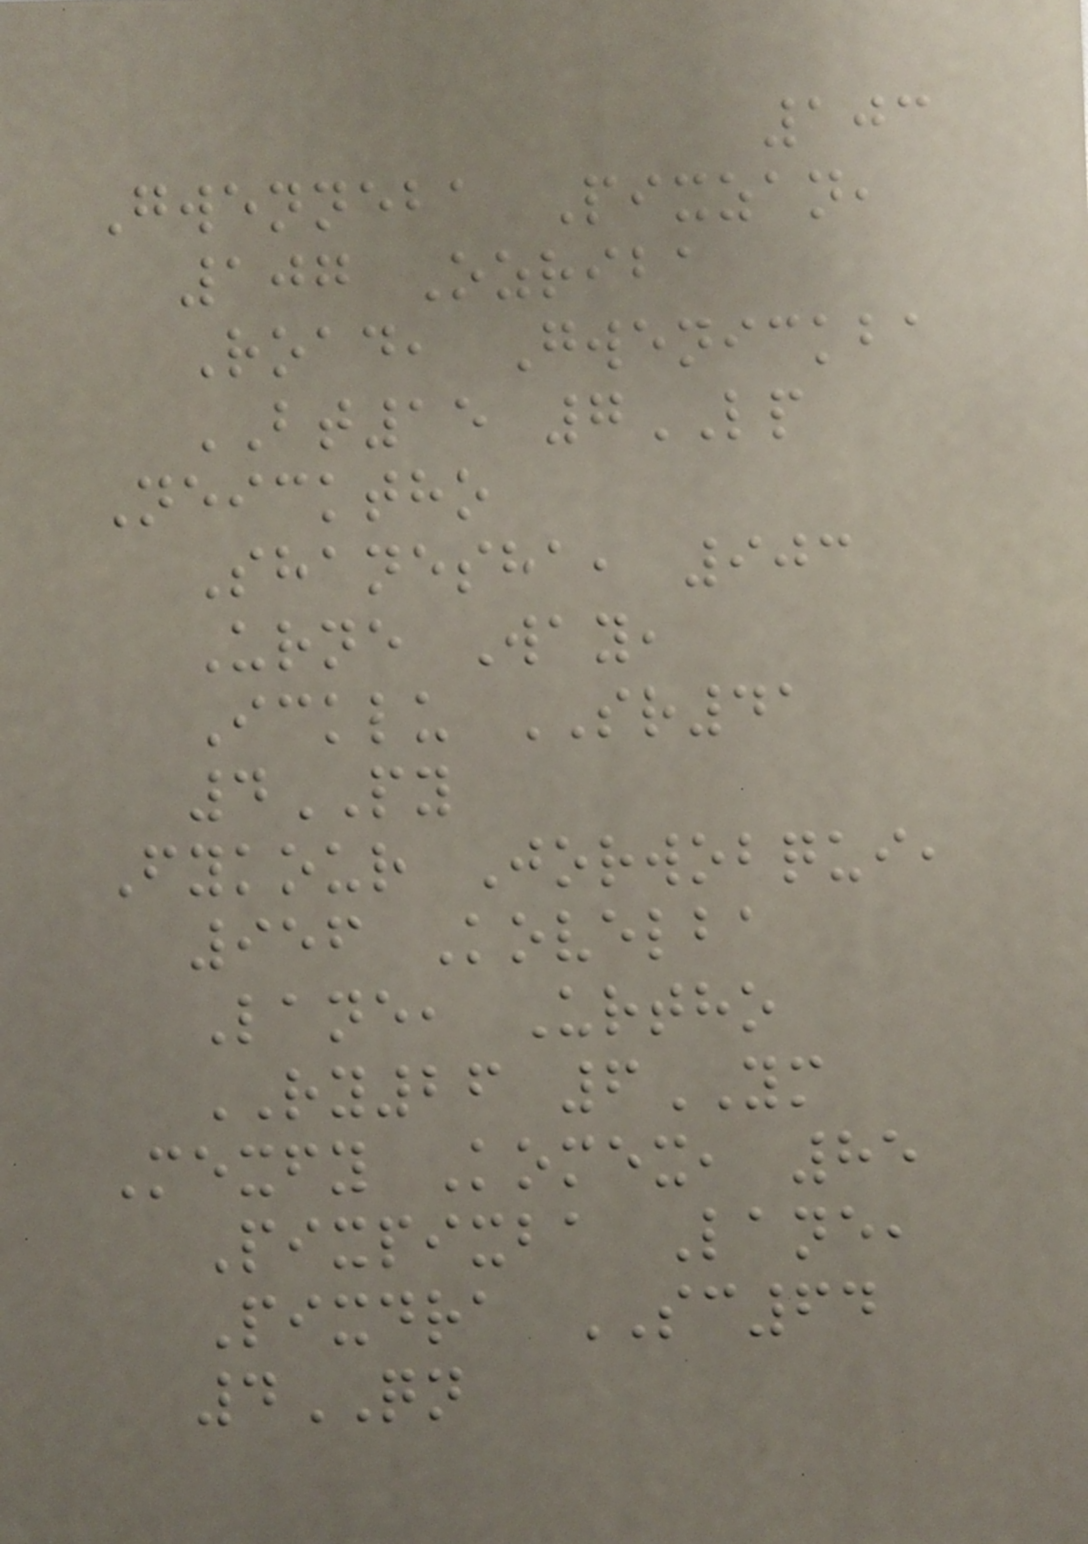103
Gwenneba Pixzan,
107 Ozriba
Road, Gwenickba
BT15 7LP
Neicktho
Shanesha, 903
Urne Way,
Icklu SR41
4PY
Fykour Jorwobqui,
956 Kovelba
Lane, Urtho
RY26 6YM
Mexfy Komex, 85
Pixpixba Lane,
Pixdra SC64
4QN
